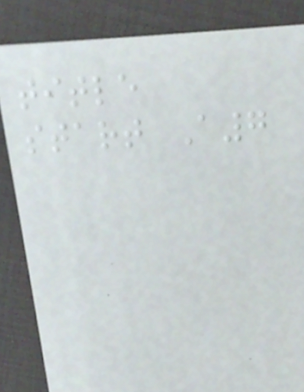title
start A7
